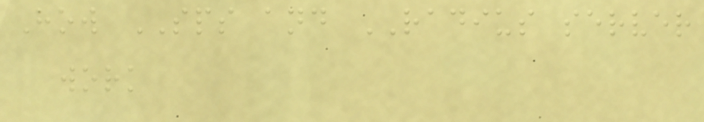How SPS and RADIUS server
work
